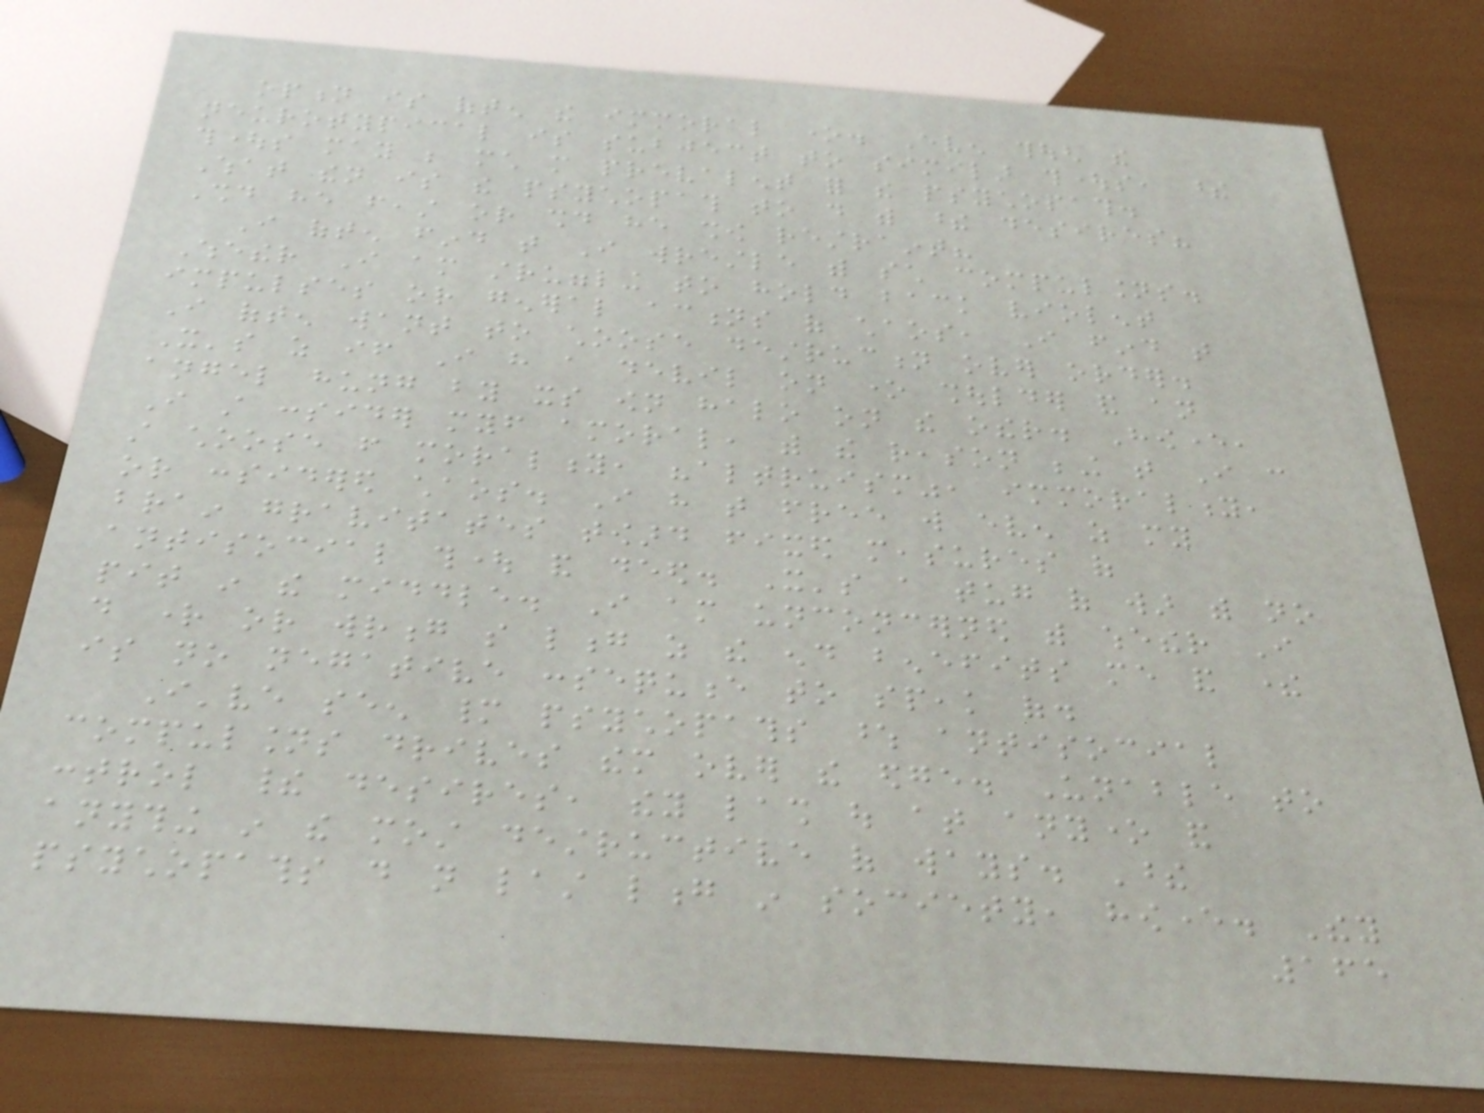option is often the immoral one. Even though the
neurotypical is subject to similar thoughts, these
thoughts may be much more prevalent for the psychopath.
What then is the psychopath to do with these desires?
Should he feast or should he show restraint?
I often find that I wrestle with such compulsions.
Whether I am struggling to hold back violent
impulses or general actions of chaos, I find that
I often want to choose destruction over order.
It's as if I have a devil on one shoulder and an
angel hung by its own halo on the other. However,
I still consider myself amoral, with the reason being that I can
still choose from morality, "altruism", immorality,
or considered chaos. I have that free will even as my
brain gravitates toward fixed measures of
antisocial thought and deed. It's a tug of war with no
pit in the middle. I am unconcerned with whether I
do right or wrong so long as the end benefits me and there
is no negative consequence to speak of.
I've seen many psychopaths whose antisocial
compulsions drives them over the edge. Unable to
control their desires, they lash out at anyone and
anything in the most destructive of ways. These
psychopaths do not last long in society, however. They
165
